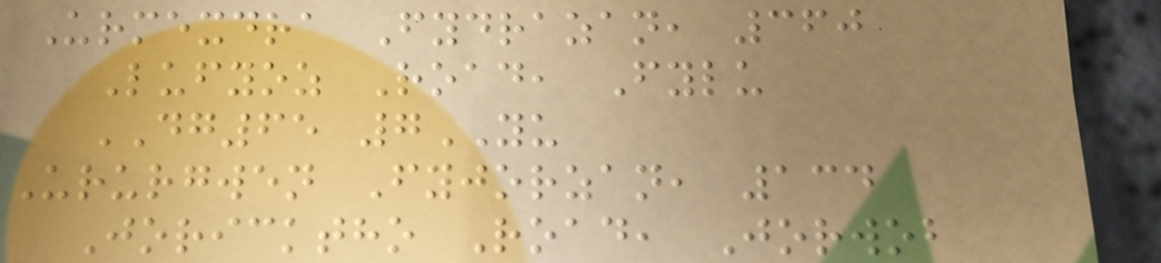Urmexdra Fydrazan, 360
Lufyoz Road, Fylu
DG65 7YU
Ururgwen Fyjorzan, 134
Joricktho Road, Jorwob
